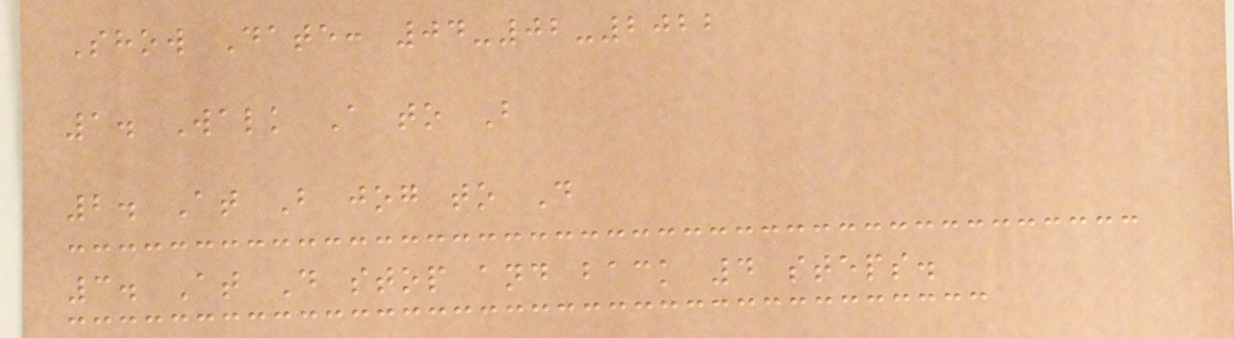Show Date: 04-02-2022
1. Walk A to B
2. At B jog to D
3. At D stop and back 4 steps.
